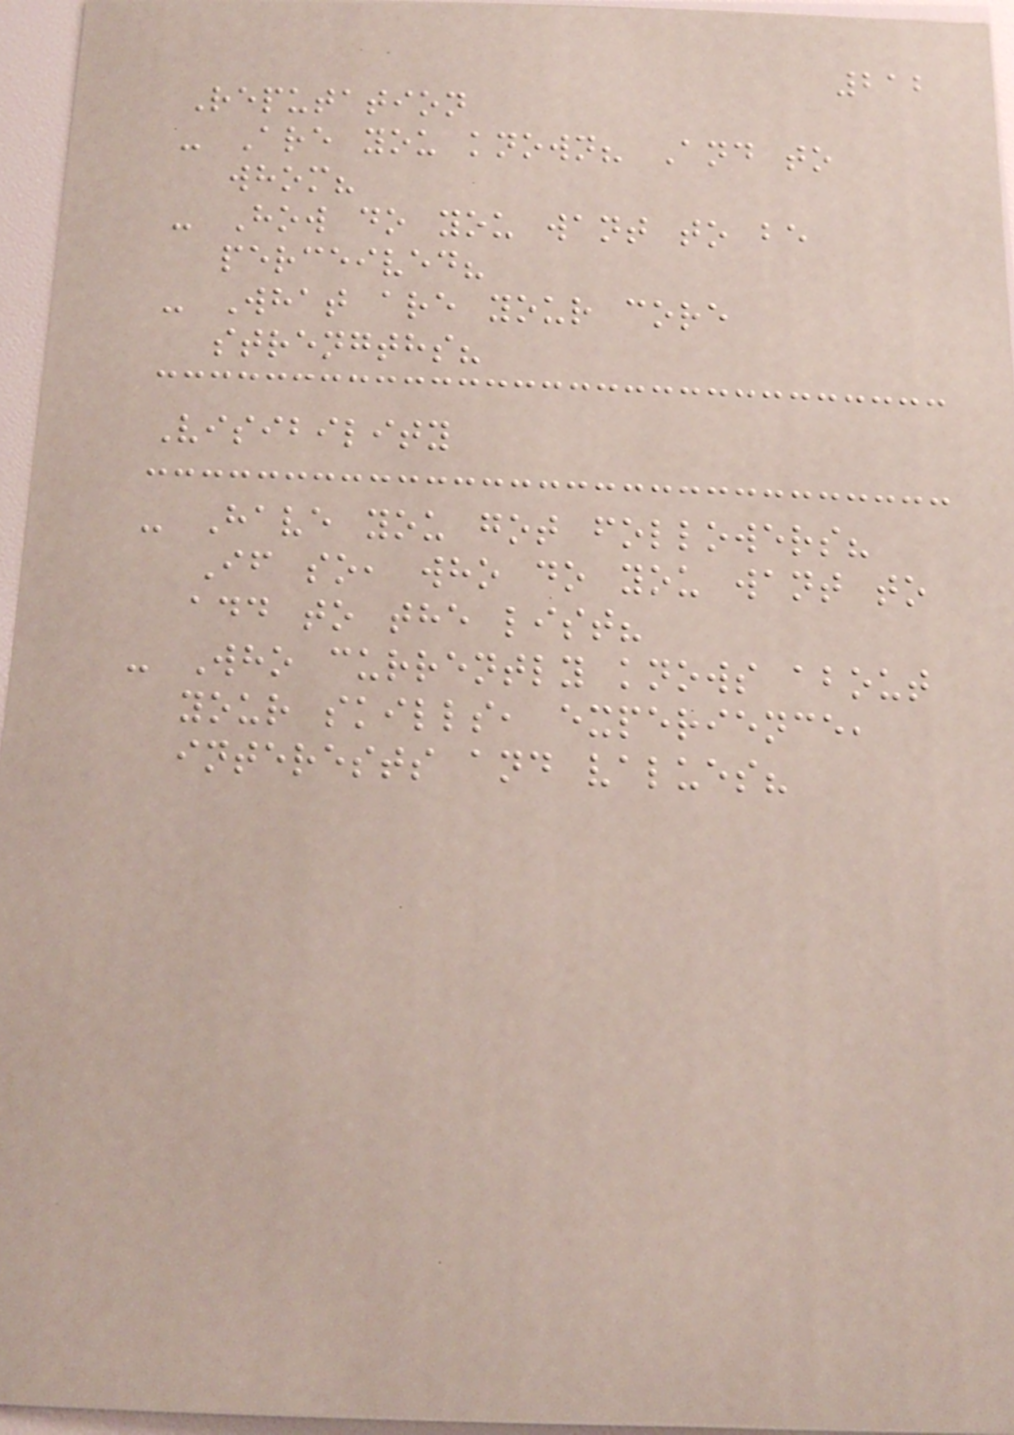212
Reputation
- Are you known? And to
whom?
- How do you want to be
perceived?
- What are your core
strengths?
Visibility
- Have you got followers?
If so, who do you want to
add to the list?
- Who currently knows about
your skills, experience,
interests and values?
